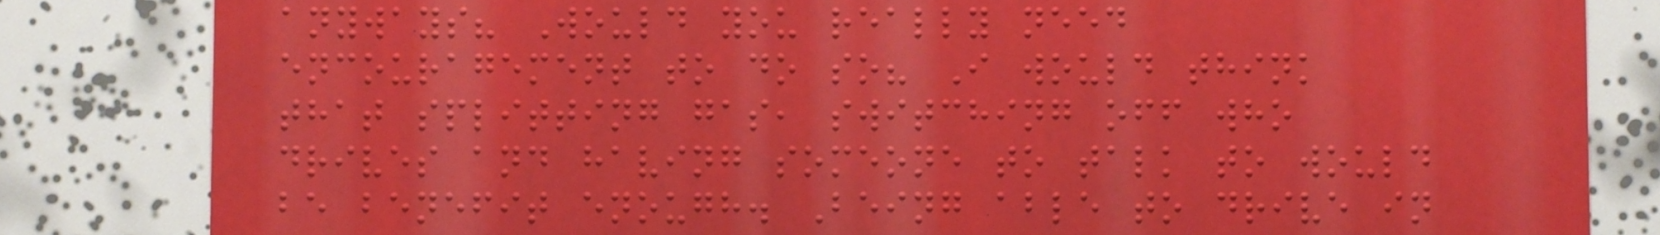anyways? Would you really need
encouragement to do so? I would think
that splitting gas, switching off who
drives and having someone to talk to would
be benefit enough. Being able to drive in
